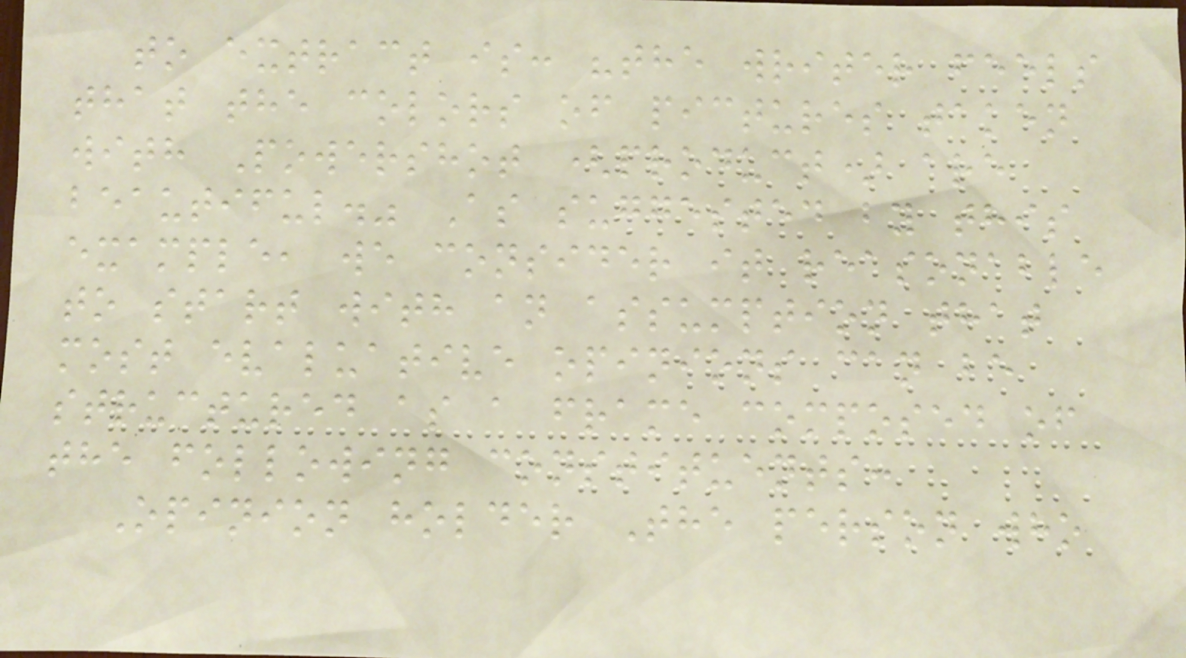to extract is: "the writer feels
that the colors of pictures taken
with Powershot (product) are
beautiful." As suggested by this
example, we consider it reasonable
to start with an assumption that
most evaluative opinions can be
structured as a frame composed of
the following constituents:
Opinion holder The person who
